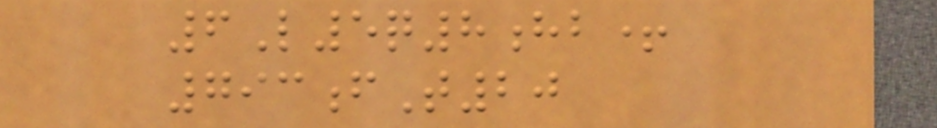6L5q8hb+
793fT20
